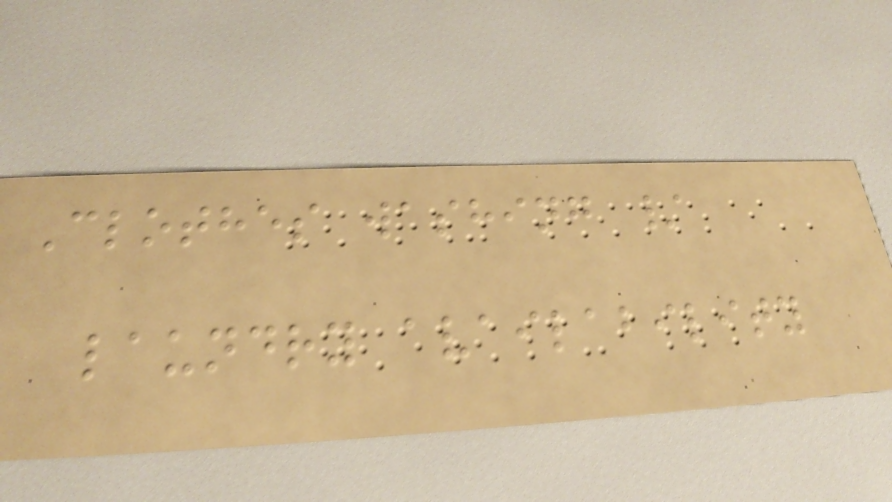Clothes washing /
laundry availability
